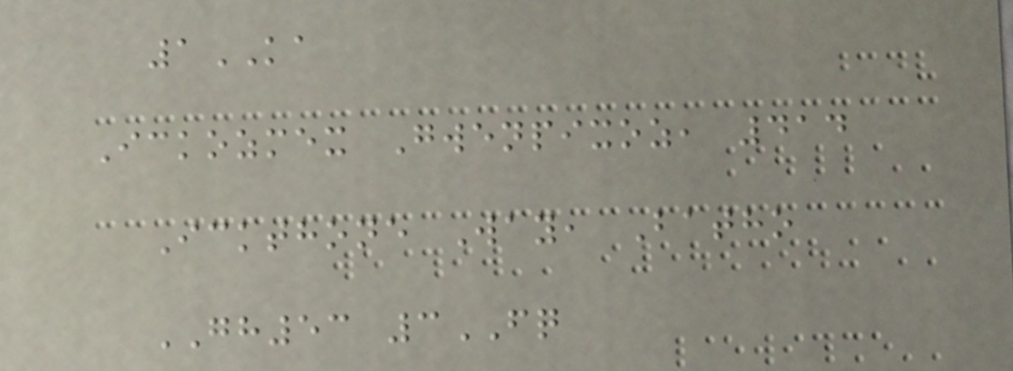1KA
Ickozmex Gwenpixoz, 414
Ickthone Way, Batho
GH53 3FQ
